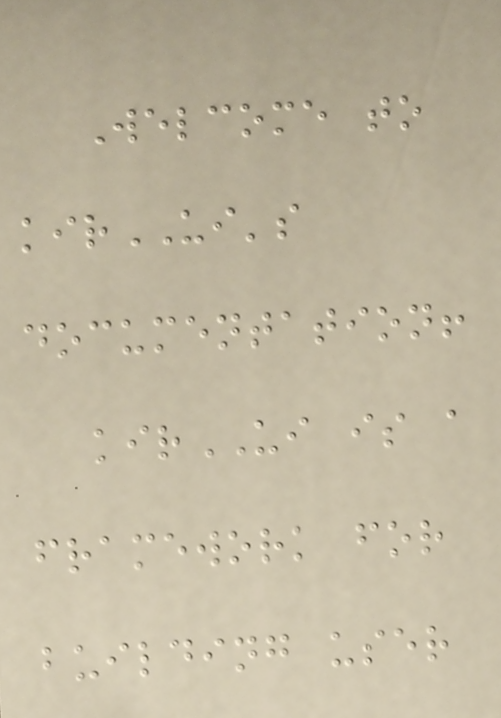Welcome to
kirUI's
documentation!
kirUI is a
framework for
building user
